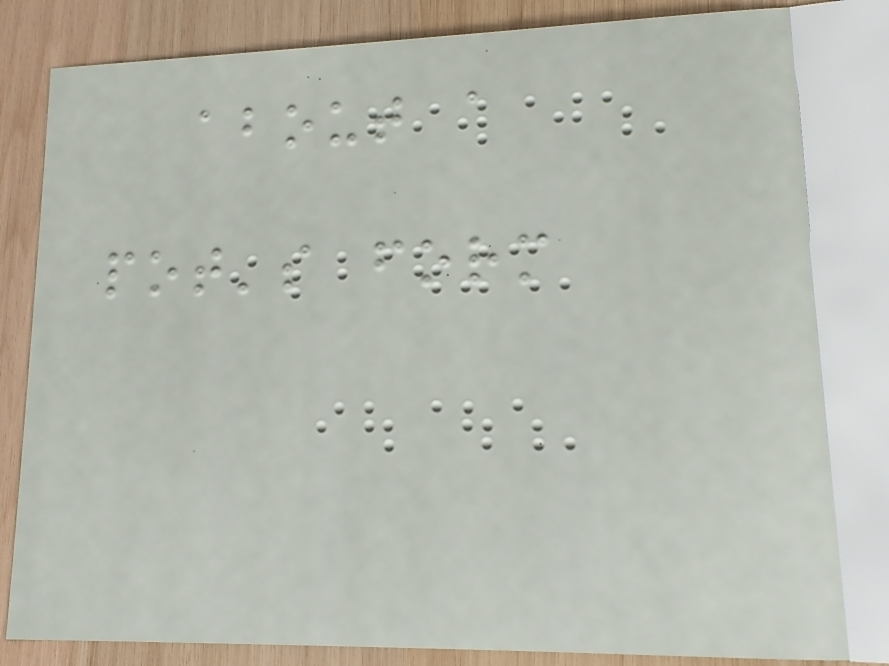about a
pot's form
